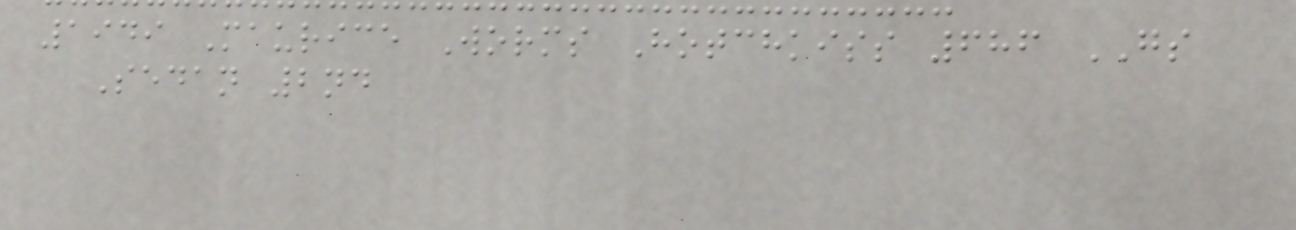1949 Maurice Worms Hotchkiss 686 GS
Sedan 2nd
